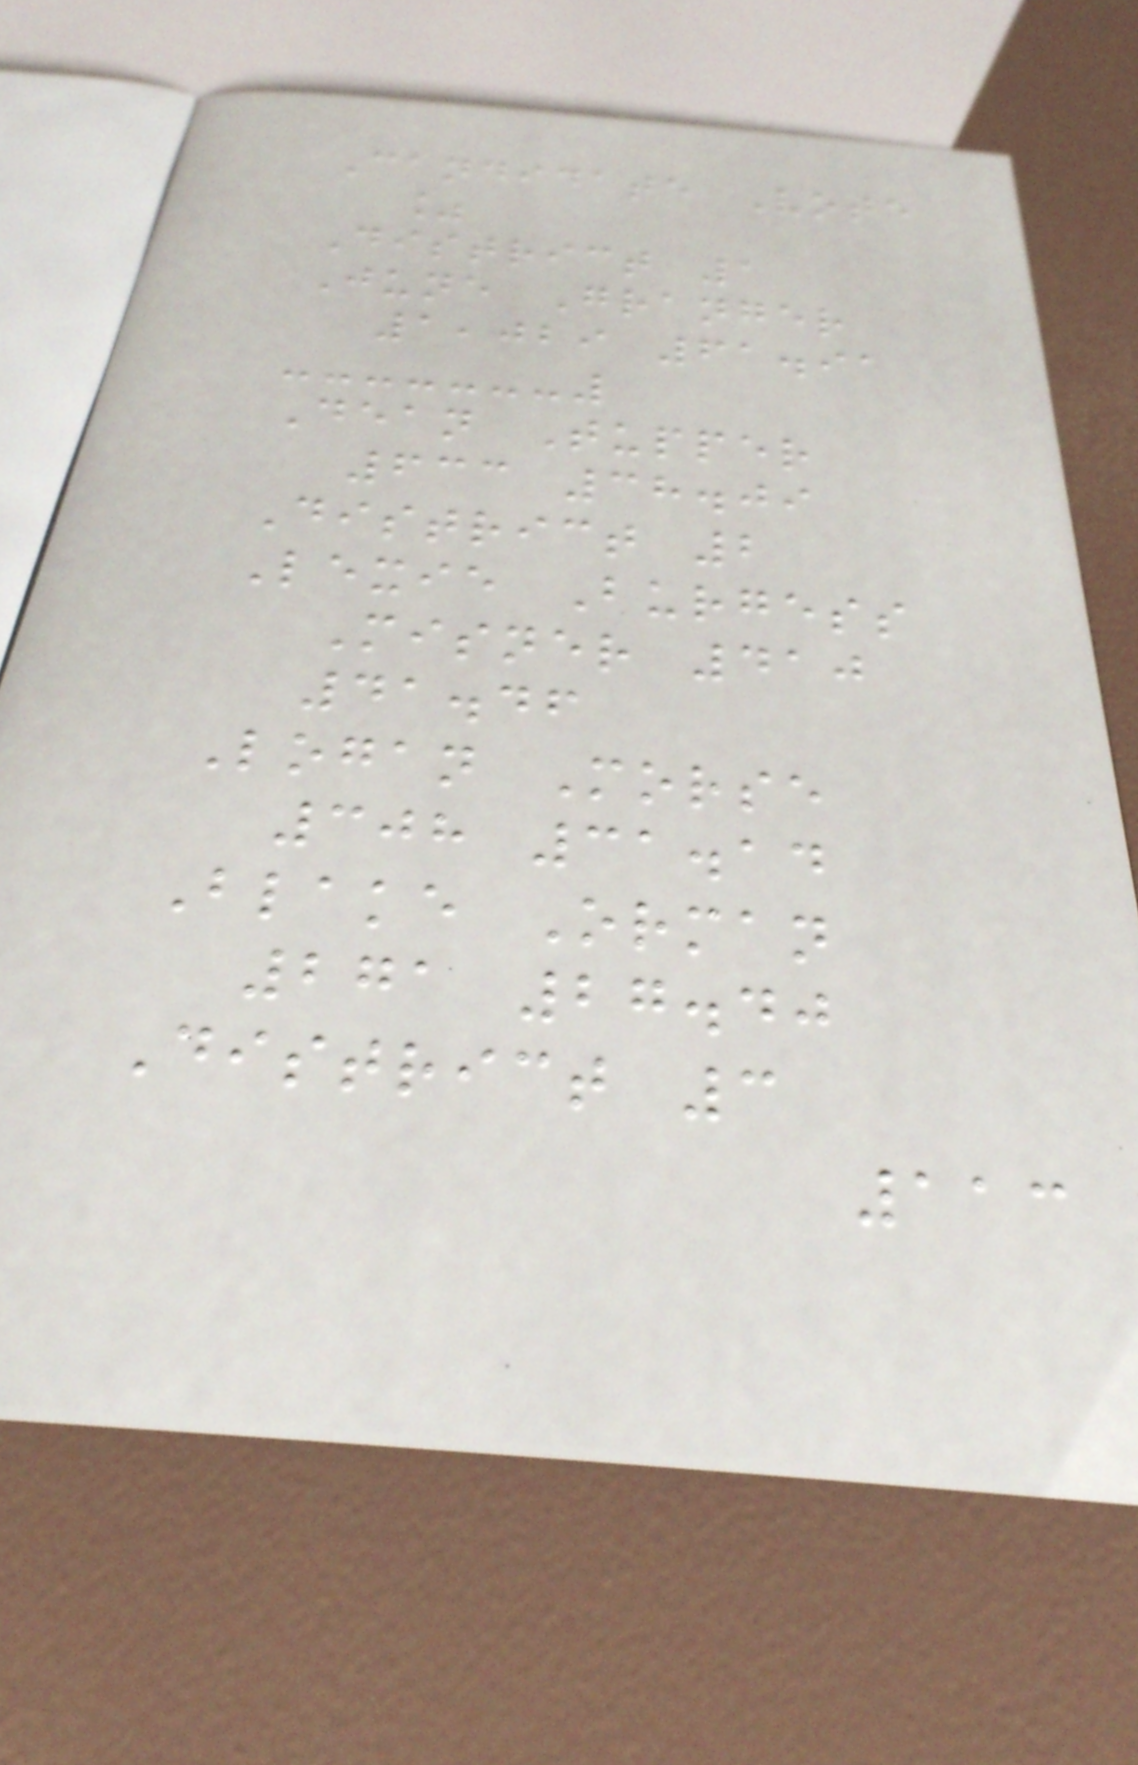Candidate Vote
%
District 1
June Granger
1,029 61.91
Dean Tupper
633 38.09
District 2
Lexie Burgess
Misner 410
41.46
Logan Morse
308 31.14
Blake Orman
271 27.40
District 3
113
